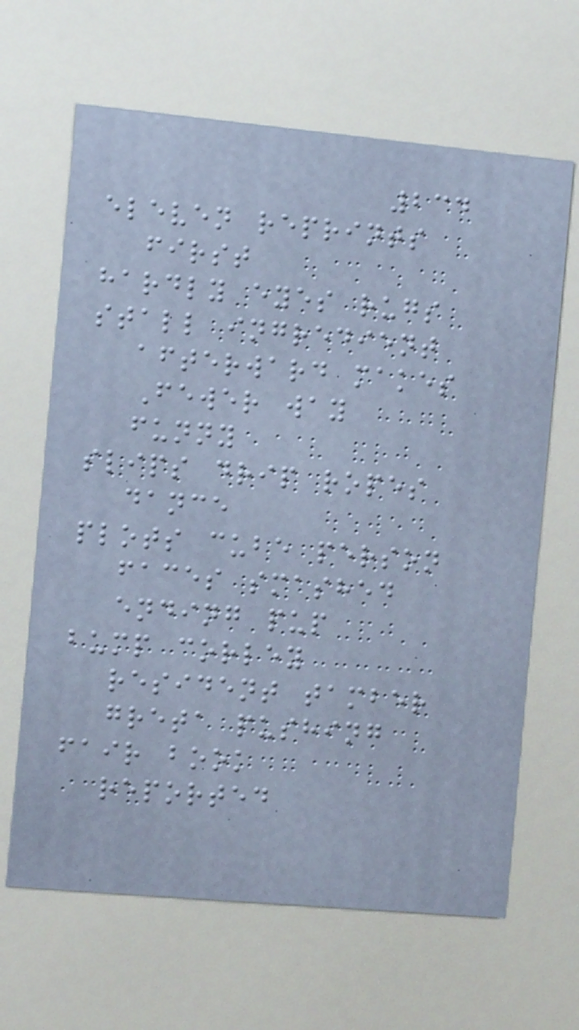234
eleven reprints
first
hardly eyes rugs
stall ingredient
afterward makes
Fewer way
funny
slips drip ropes
dance
plots cube person
faces smashed
ending pup
bump corley
resident tamber
greta pushing
fair book
reported
